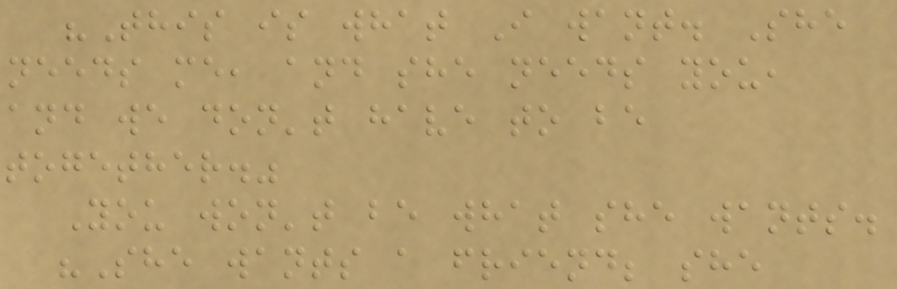"This is what I want. She
needs me, and she needs you,
and we don't have to be
together."
You won't be what she wants.
"She wants a friend; she
